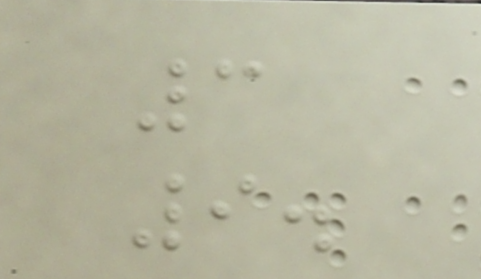3
9.
